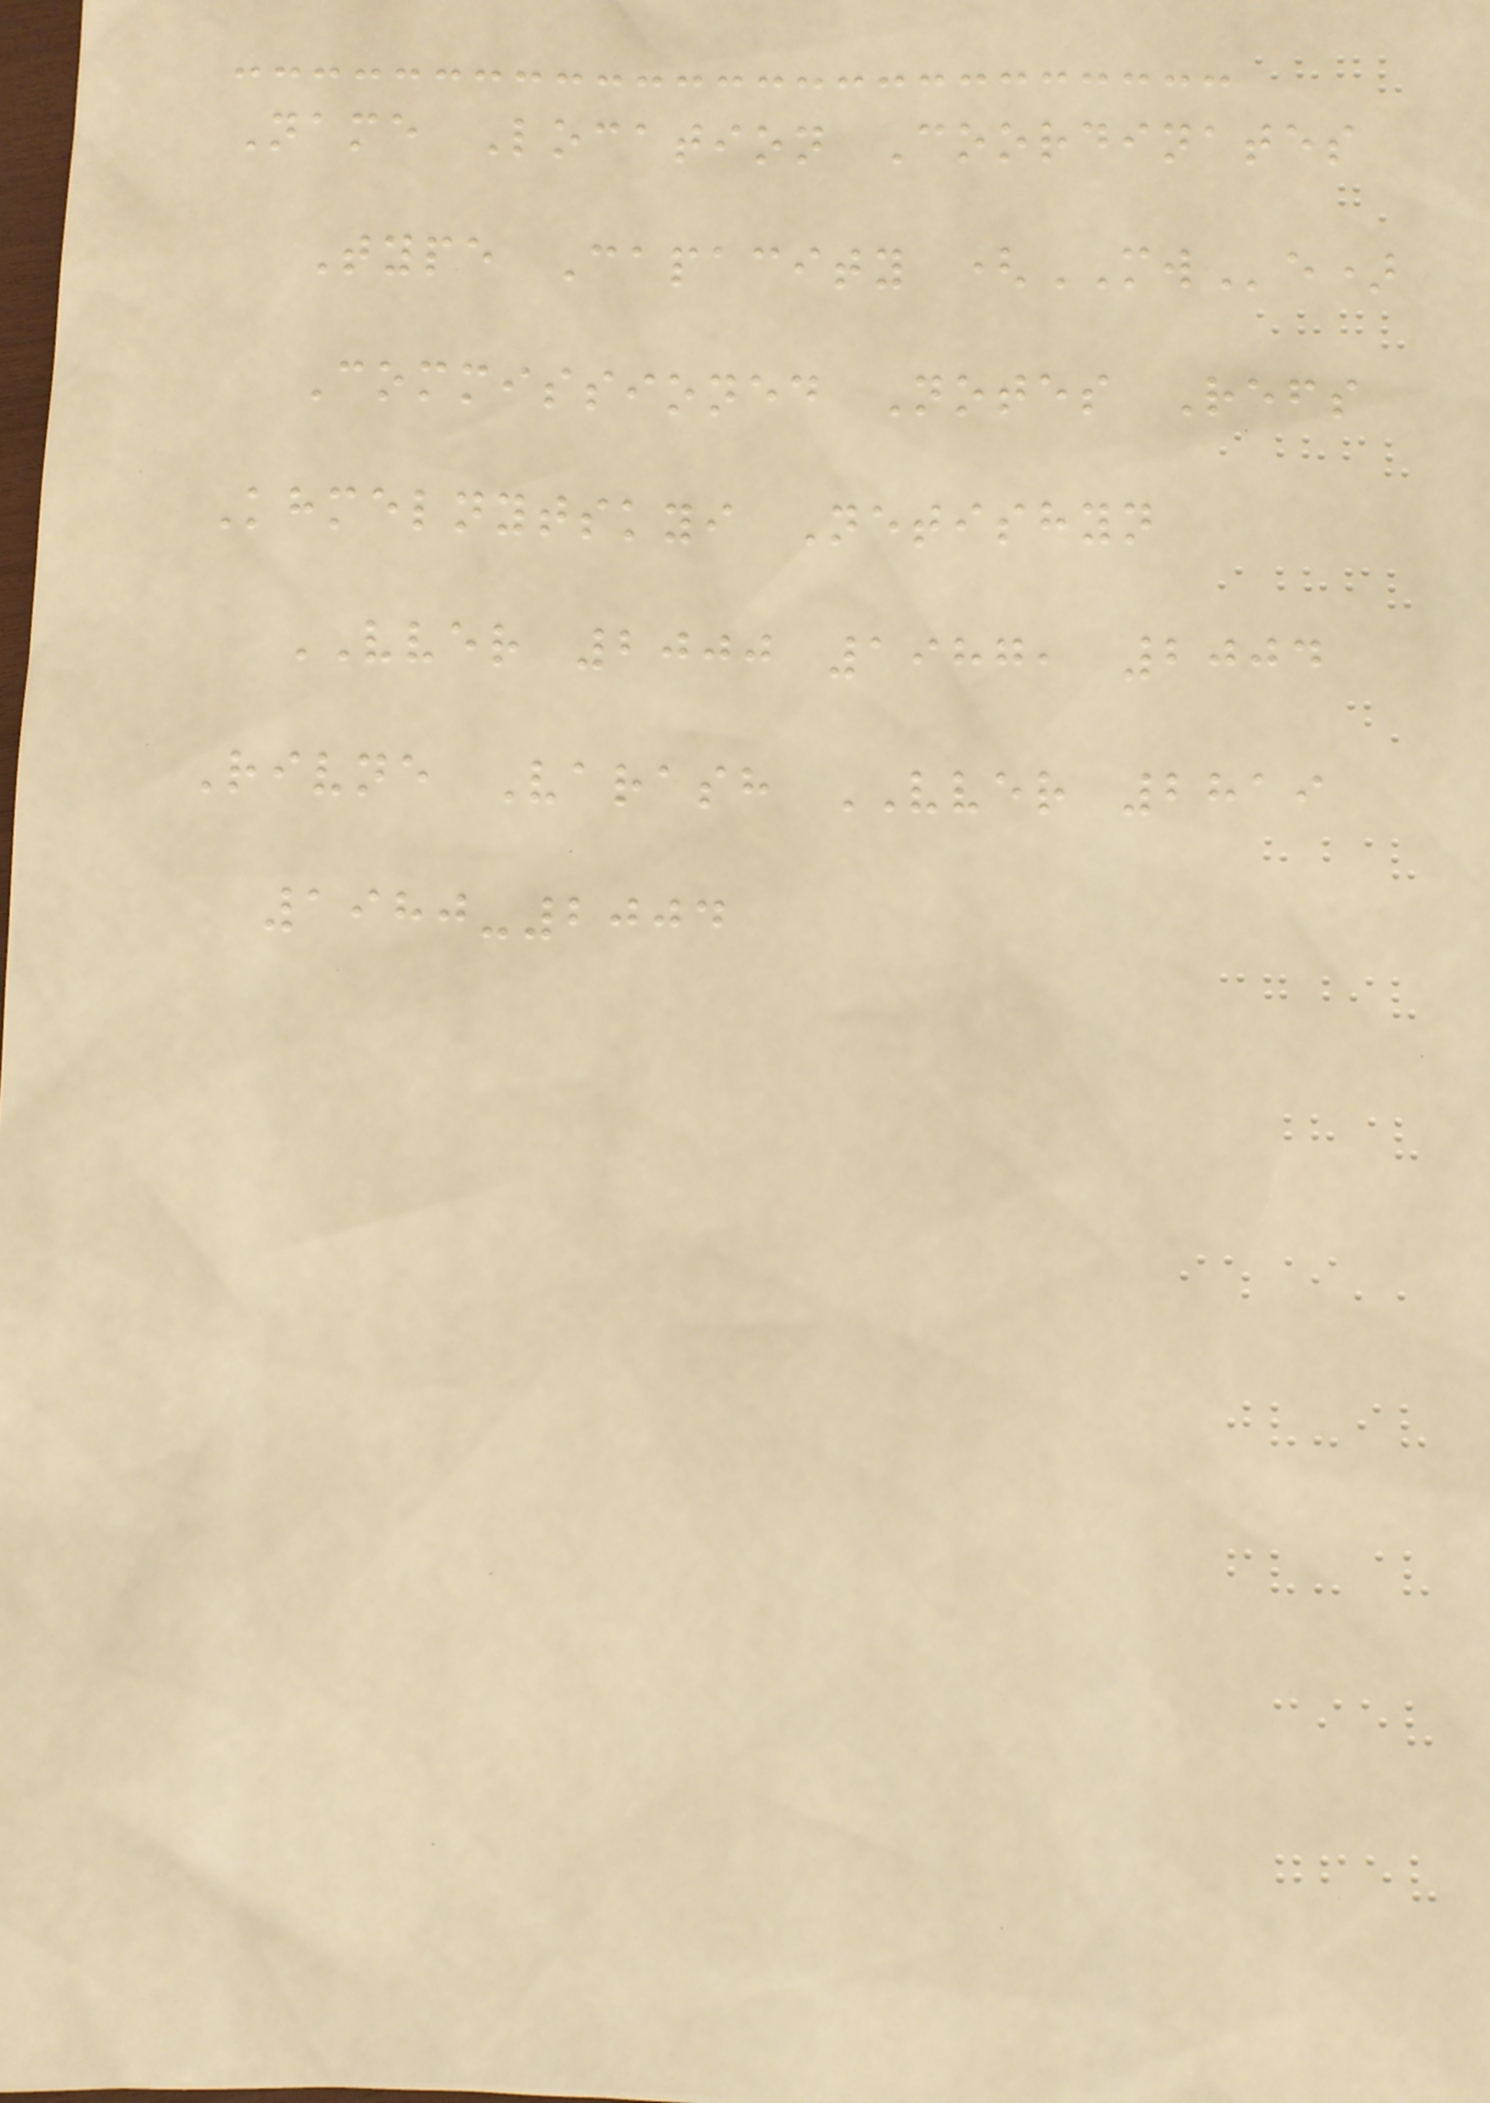Name Location Coordinates
Type Capacity (MWe)
Commissioned Notes Refs
Khmelnytskyi Netishyn
VVER 2000 1987, 2004
Rivne Varash VVER 2819
1980-2004
